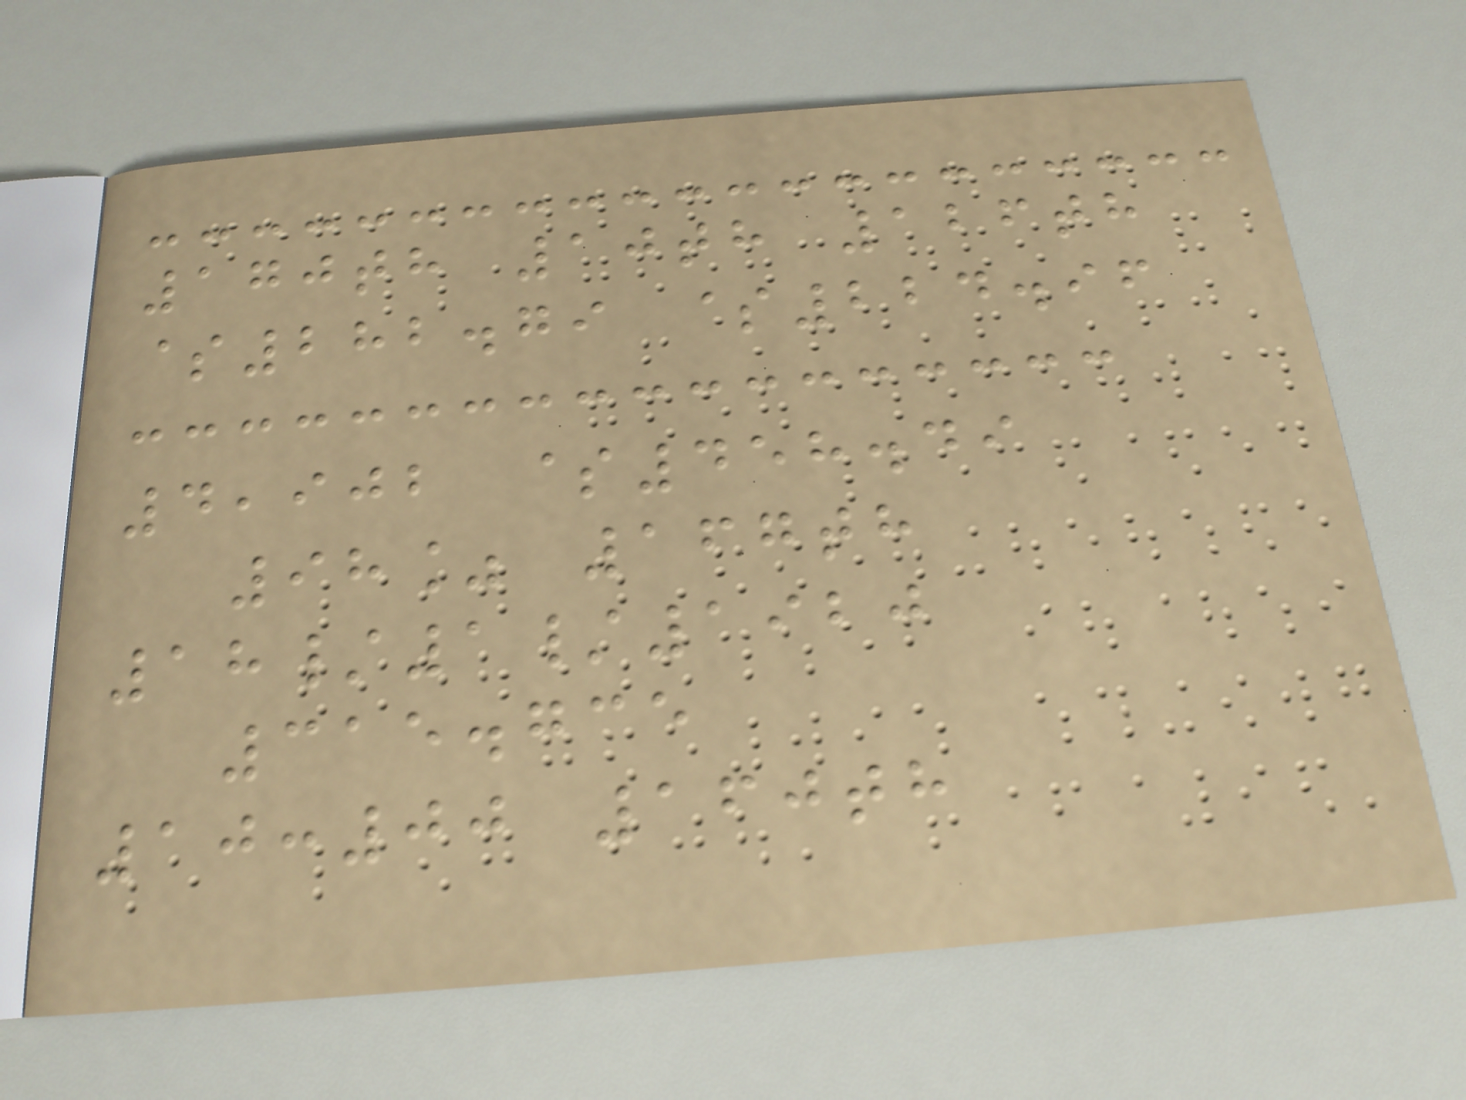170th 10th 126th
$282.79 $224.96
4,902 $458.49
98% 167th
18/1/1920
315.735
10:00 160th
